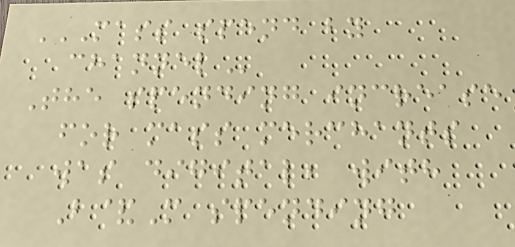MASS SPEND BY
CHANNEL
The spending increase
for mass merchants
was digital, with
B&M spending
